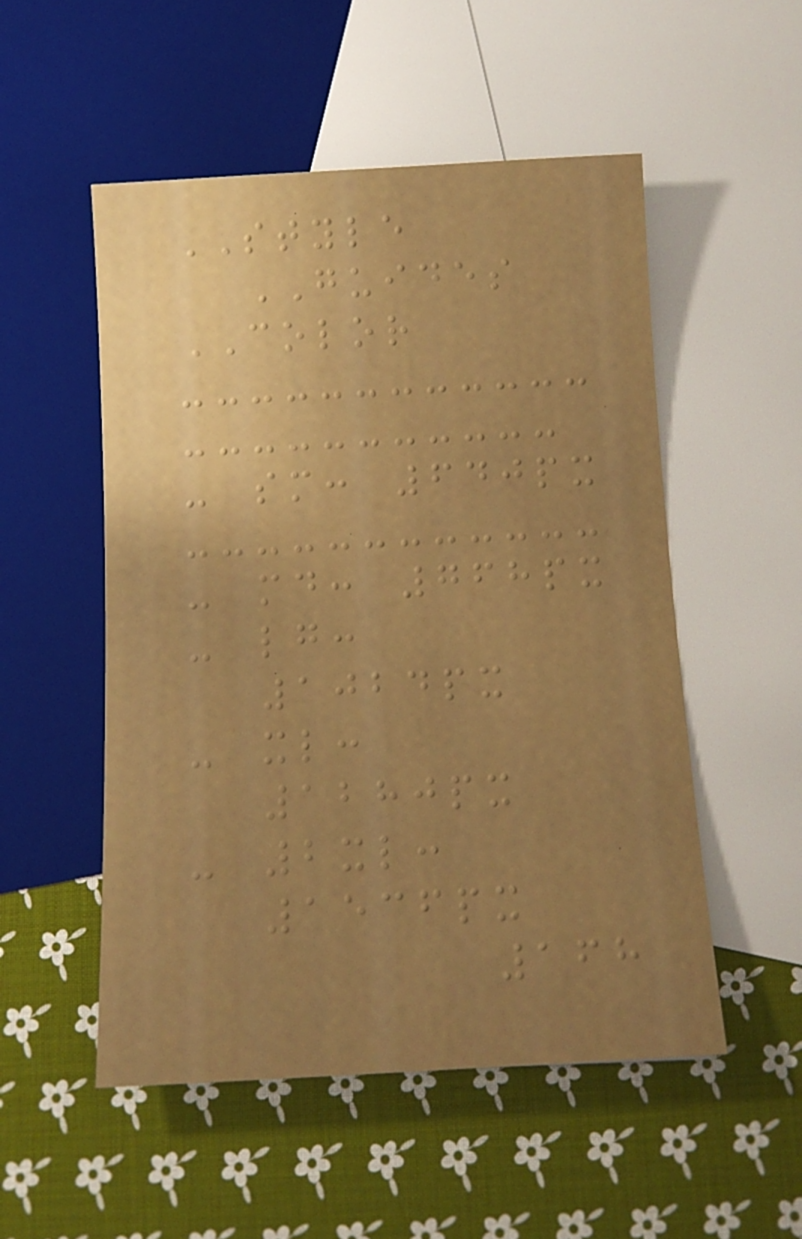STYLE
GUIDES
COLOR
- sm: 640px
- md: 768px
- lg:
1024px
- xl:
1280px
- 2xl:
1536px
168
